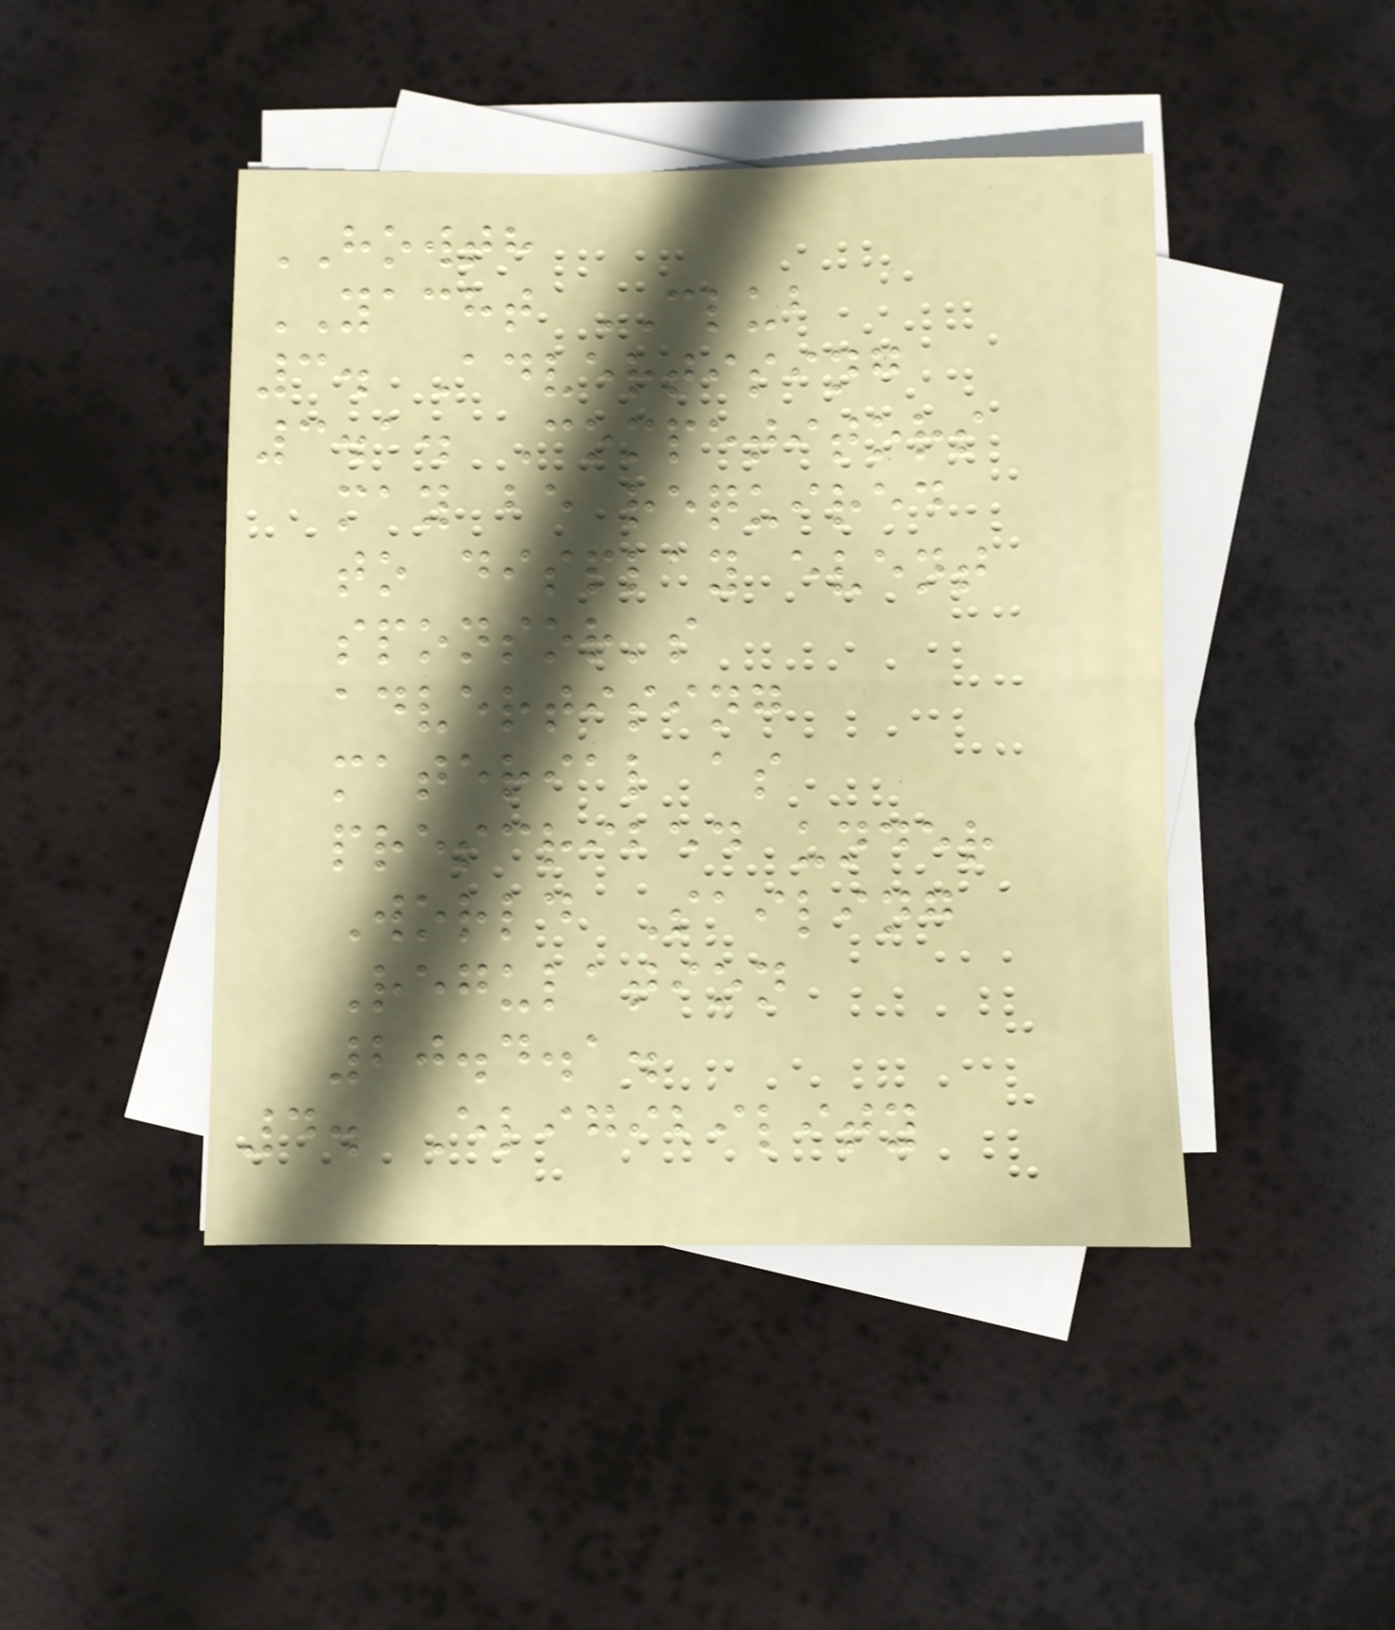HOWTH
YACHT CLUB
3. Advertising
3.1. Competitors
may be required
to display event
sponsor's
advertising
material as
prescribed under
World Sailing
Regulation
20.4.1.
4. Eligibility
